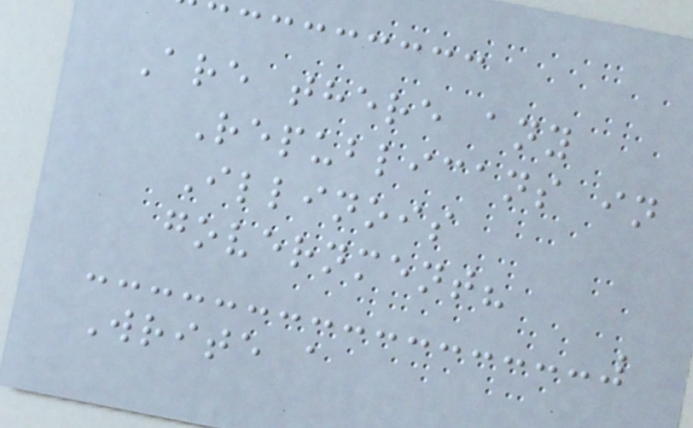Are there any
Republicans in
Illinois
government?
Write a
